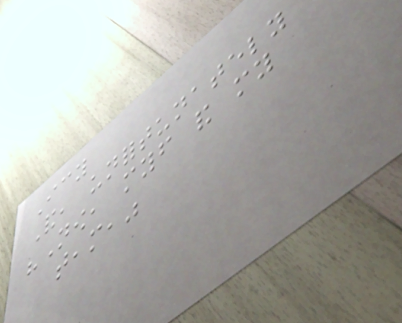Icy
And, unfortunately
"Now, myself and my
team,"
